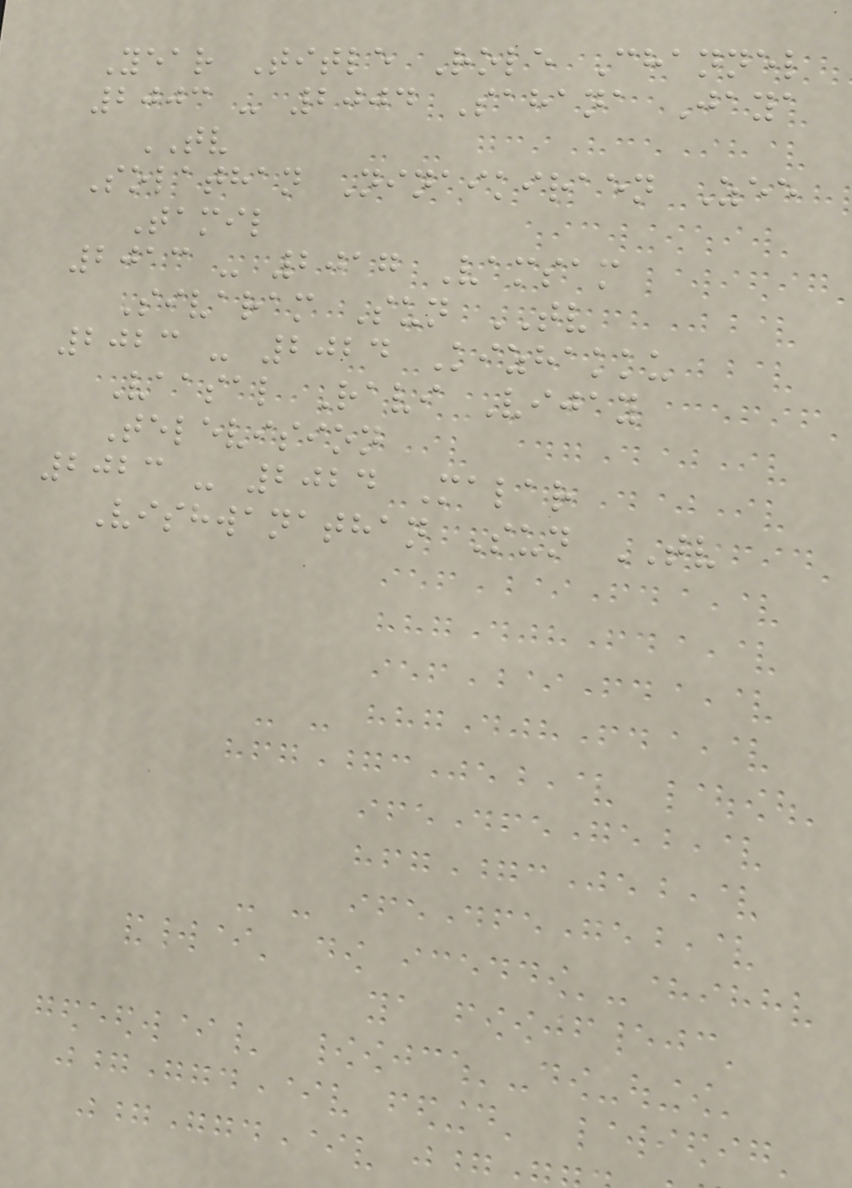Year Title Role Channel
2003 - 2004 Sahana Jaya
TV
Solathan Ninaikiraen Zee
Tamil
2013 - 2017 Vamsam
Sivaram Sun TV
2023 - 2024 Kizhakku
Vaasal Ravi Vijay
Television
2023 - 2024 Malar
Vishwanathan Sun TV
